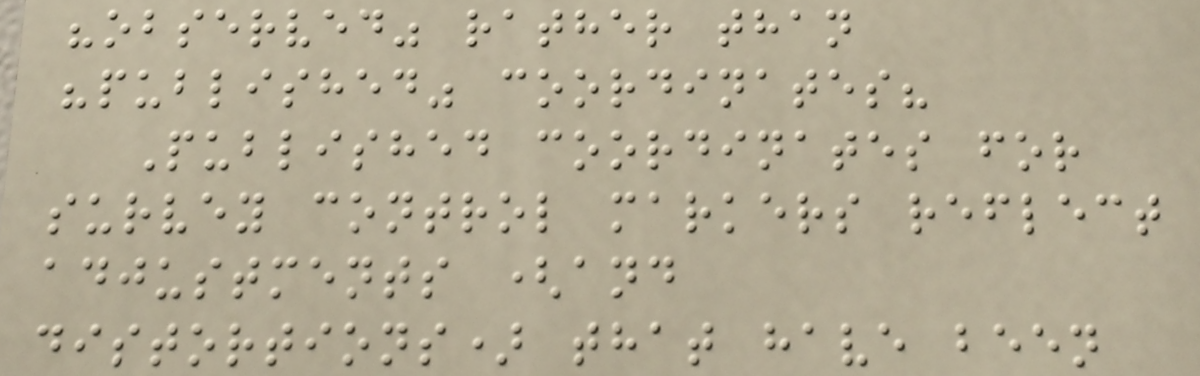"observed" rather than
"published" coordinates?
Published coordinates for
survey control markers reflect
adjustments (and
distortions) that have been
